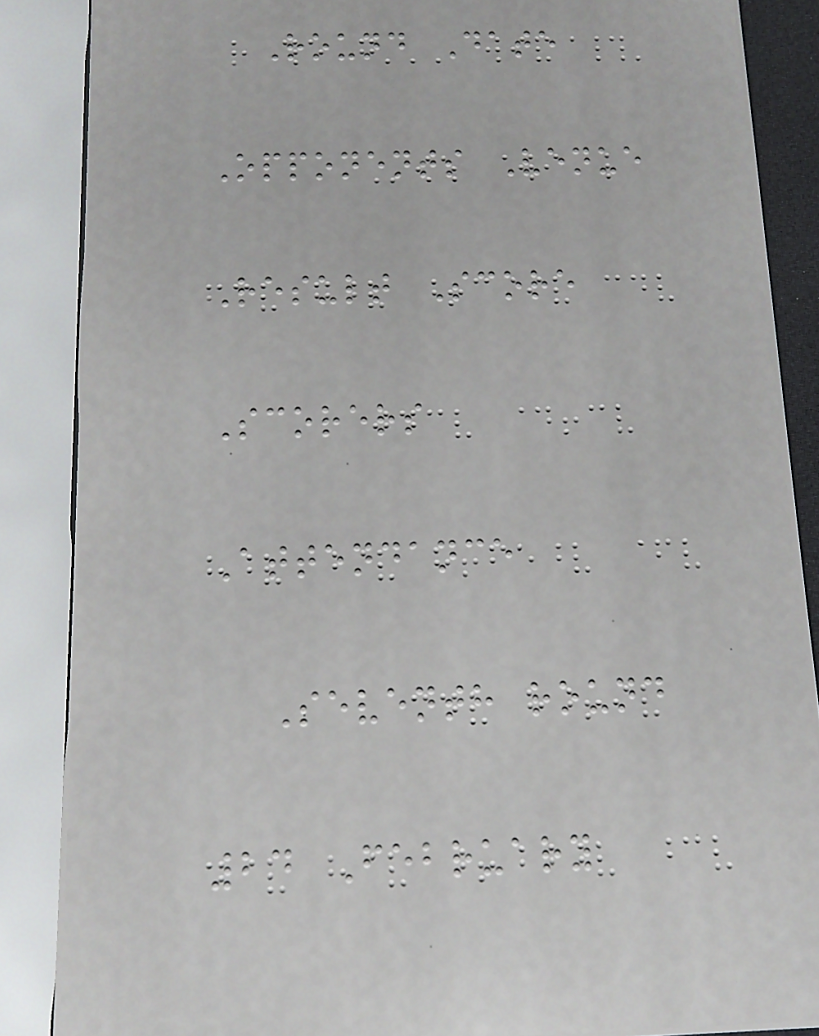Round Date
Opponents Venue
Result Score
Scorers
Attendance
Seventh round
24 February
